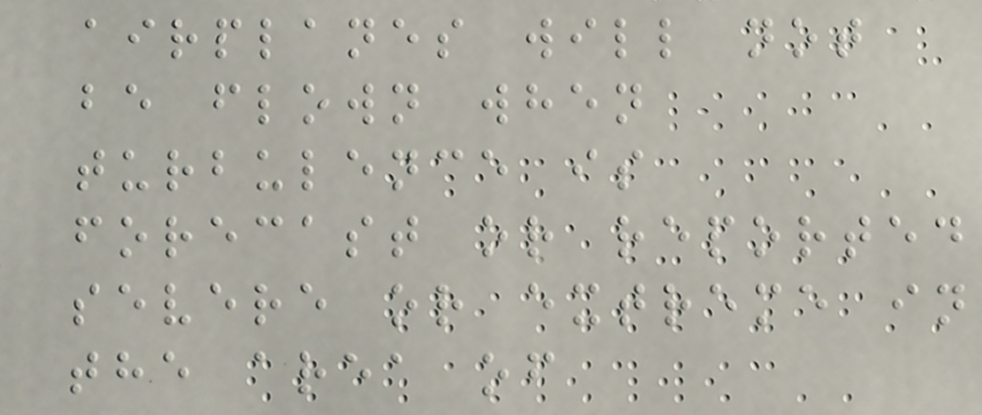airplanes will not
be flown when
turbulence is
forecast or reported
severe or extreme in
the area of
